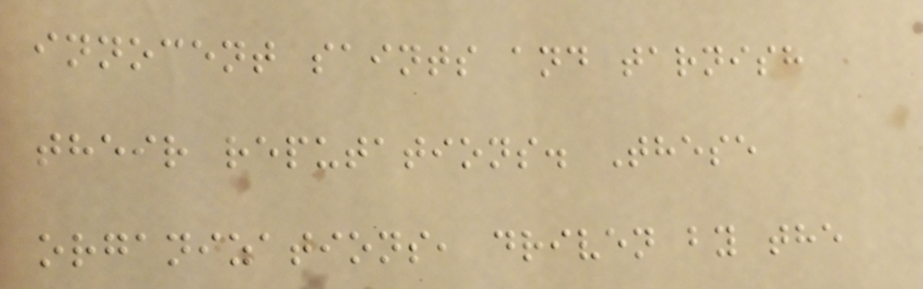innocent saints and tarnish
their reputations. These
organizations, driven by the
